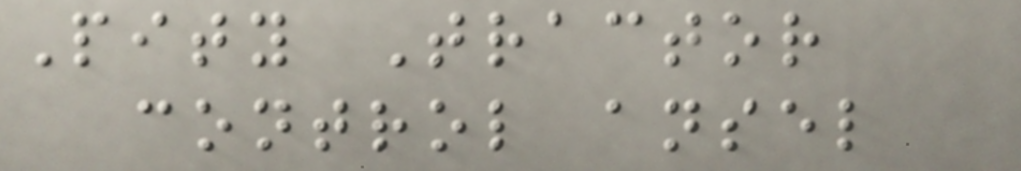Pity Tractor
control ansel
